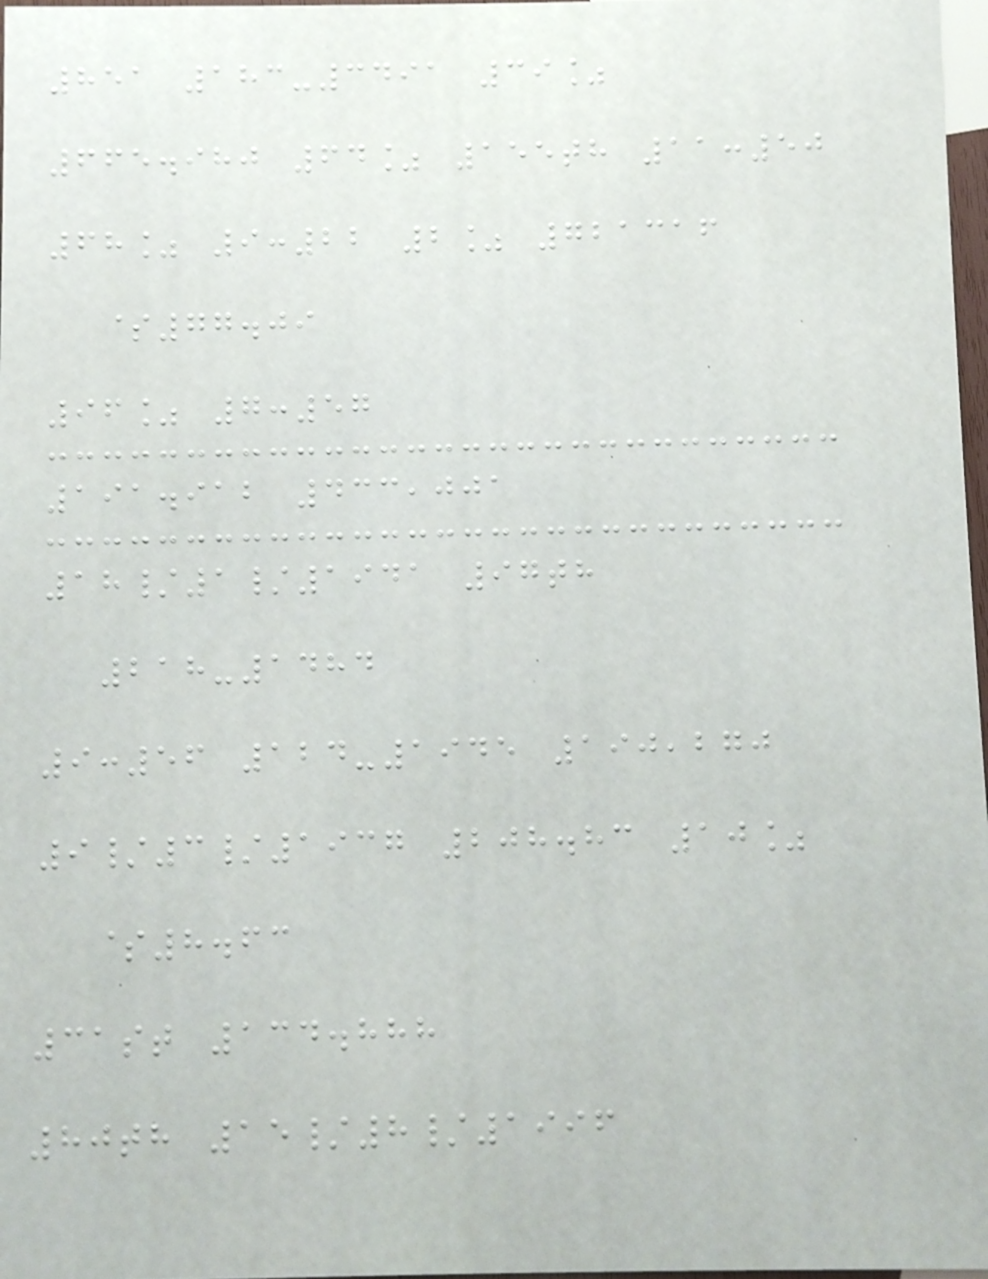851 183-3491 39%
665.980 64% 155th 11:50
68% 9:22 2% 721316
$77.09
96% 7:57
191.912 433,001
18/1/1941 97th
218-1484
9:56 124-1945 190,270
9/3/1937 208.83 10%
$8.63
31st 134.888
80th 15/8/1996
